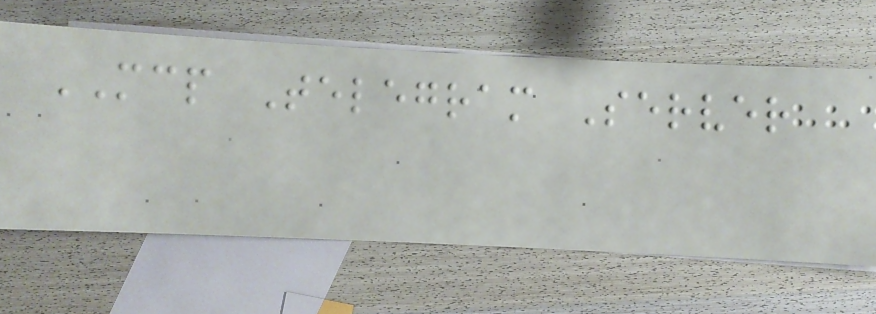MCP Telegram Server
